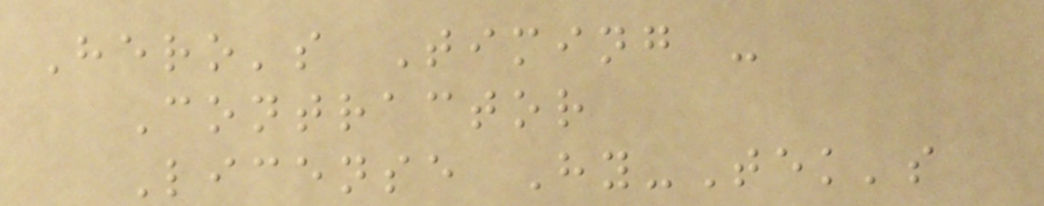Hero's Timing -
Contractor
License Hy-Tek's
